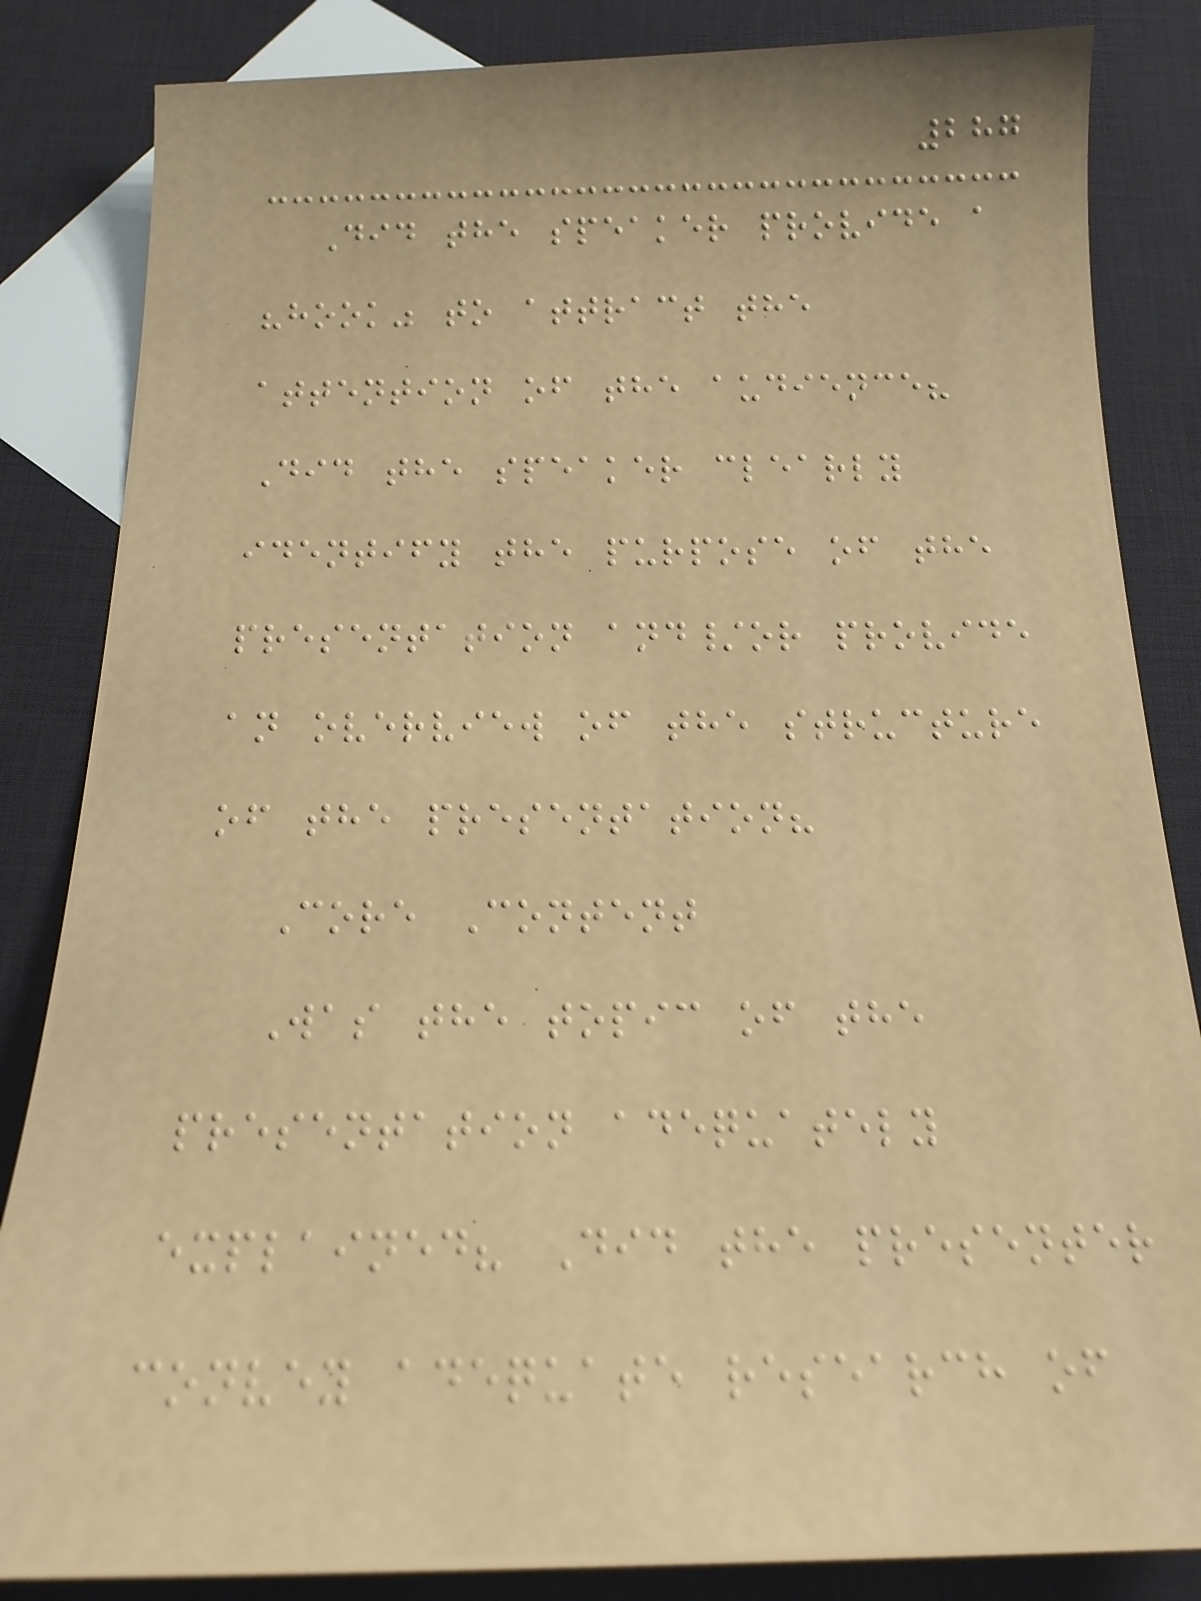287
Did the speaker provide a
"hook" to attract the
attention of the audience?
Did the speaker clearly
identify the purpose of the
presentation and/or provide
an overview of the structure
of the presentation?
Core Content
Was the topic of the
presentation adequately
explained? Did the presenter
convey adequate research of
